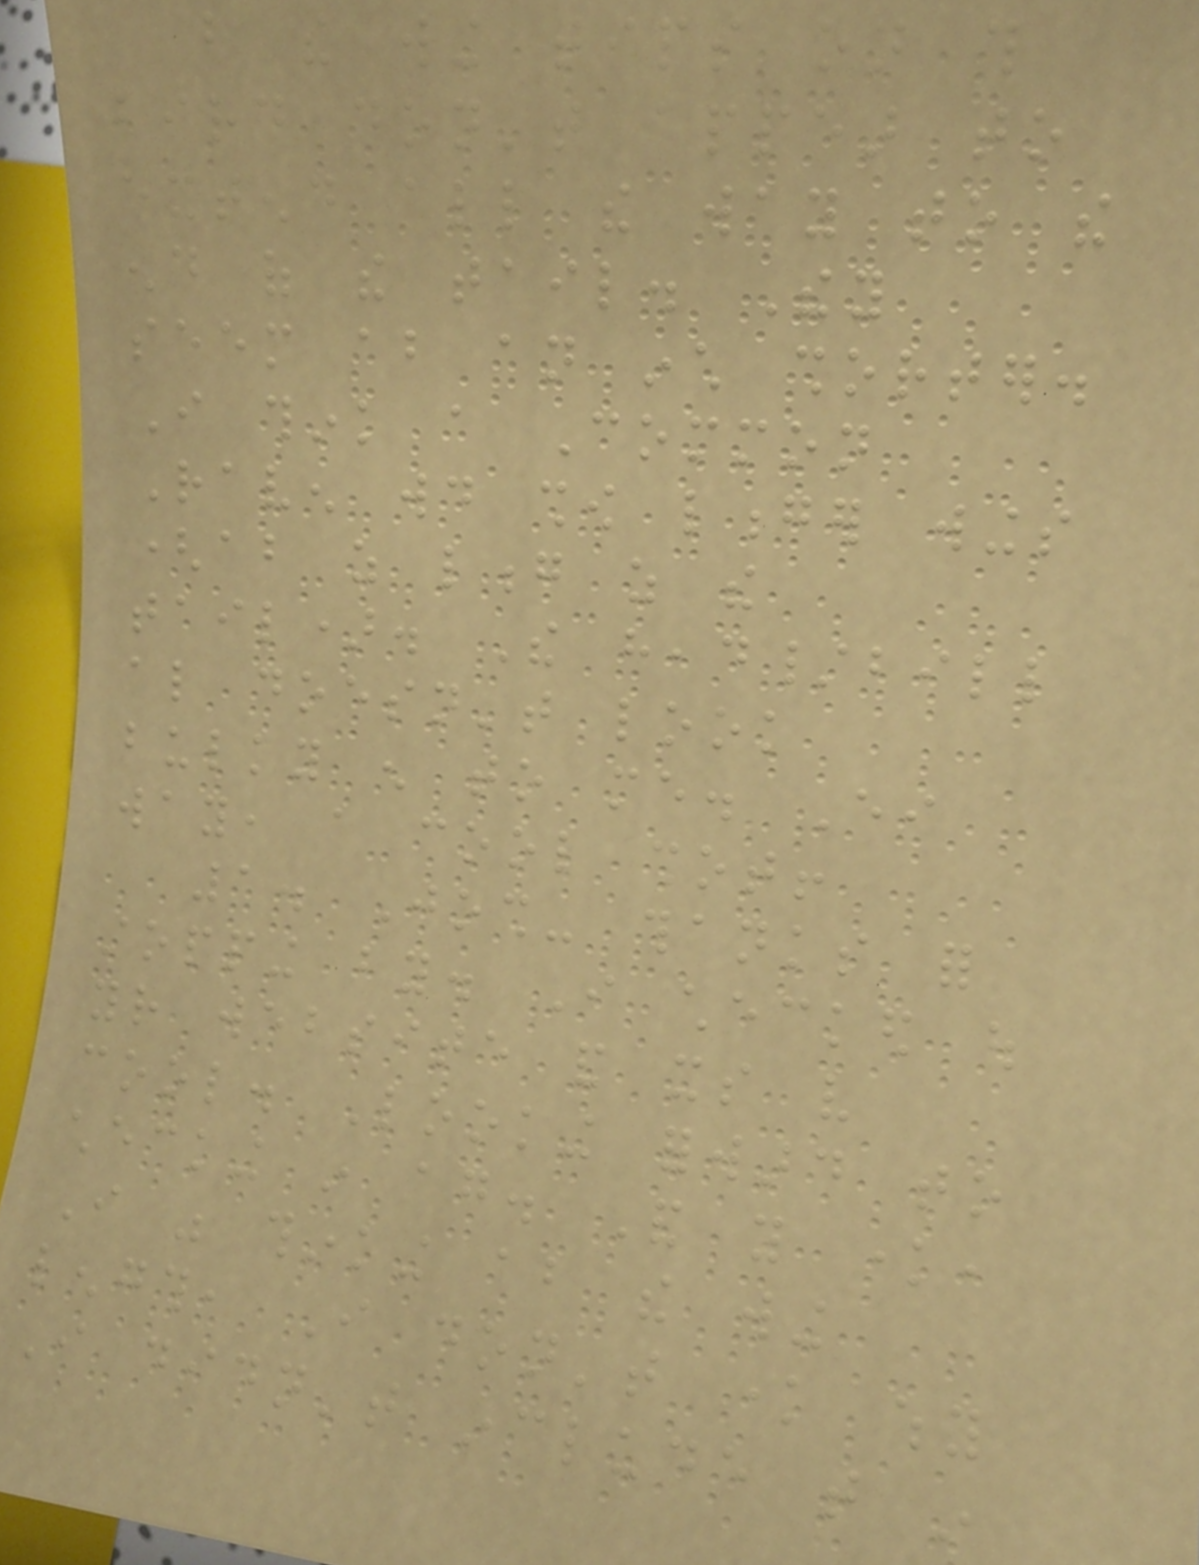but the wing tips on this
bird don't appear to
extend all the way to the
end of the tail. They
seem about an inch shorter.
I think a Common
Raven would show longer wings
(about as long as the
tail). The head/bill
also doesn't look
bulky enough to me. Either
way, a cool shot!
1. Josh- thanks for
stopping by. I checked out
your website and its very
cool. Looking forward to
checking in again. And you know,
I was thinking about the wing
length, I don't know why
I didn't include that in
